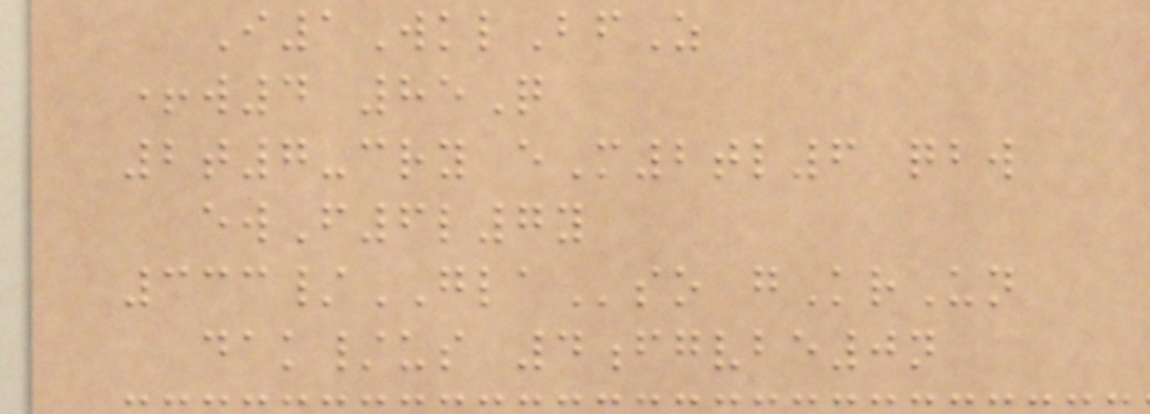I1WklBfZ
+w4 85Q
2t7-cry eM2tl6 qbw
ewF6l7y
333/GLAso gKrUn
dak/us 4fgvbe0n
